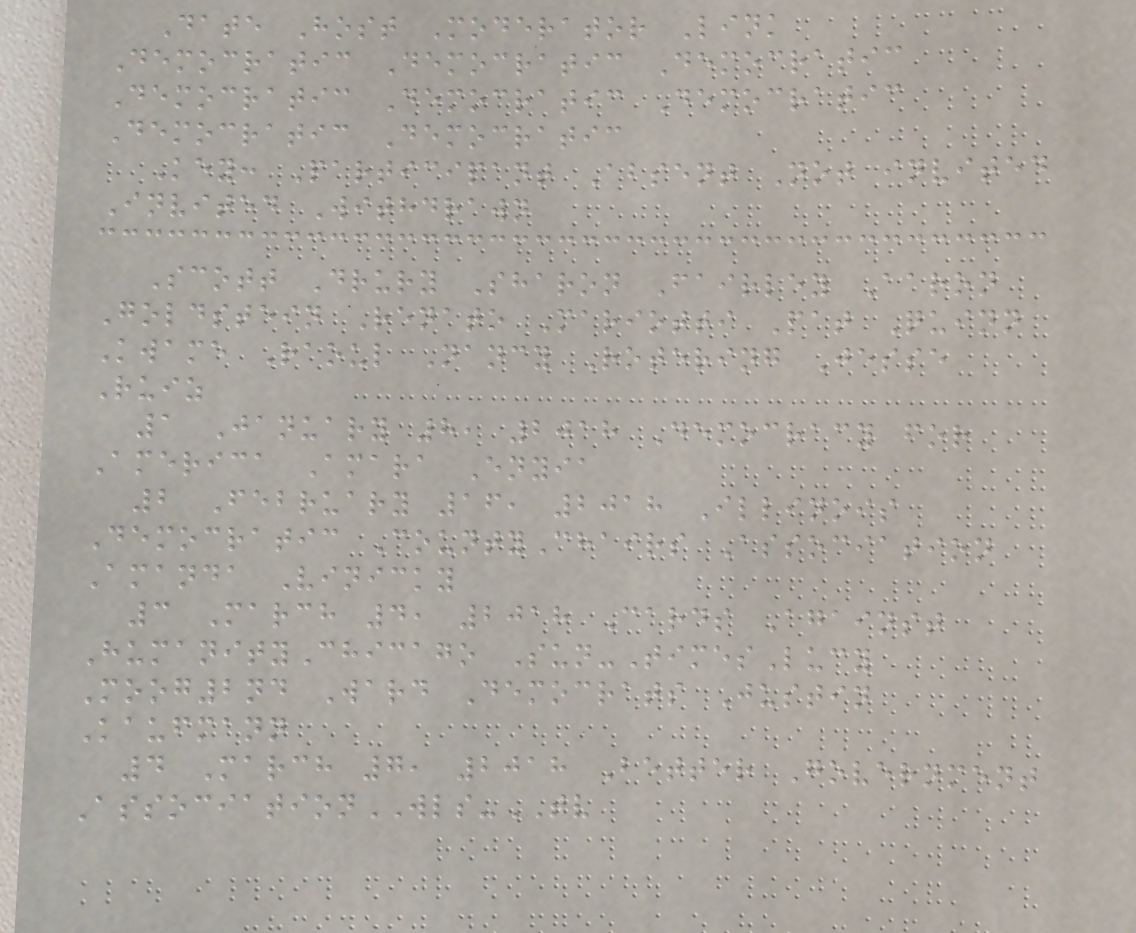Date Host Moderator Link
Democratic Democratic Democratic
Democratic Democratic Democratic
Democratic Democratic
Key: Participant Absent Not invited
Invited Withdrawn
Scott Drury Sharon Fairley Aaron
Goldstein Renato Mariotti Pat Quinn
Kwame Raoul Nancy Rotering Jesse
Ruiz
1 January 8, 2018 Democracy for
America Amara Enyia
2 February 16, 2018 Illinois
Democratic CountyChairs Association
Amanda Vinicky
3 March 4, 2018 Cards Against
HumanityChicago Sun-TimesLucy
Moog2nd Ward Democrats Justin
Kaufmann
4 March 7, 2018 Better Government
AssociationWLS-TV
